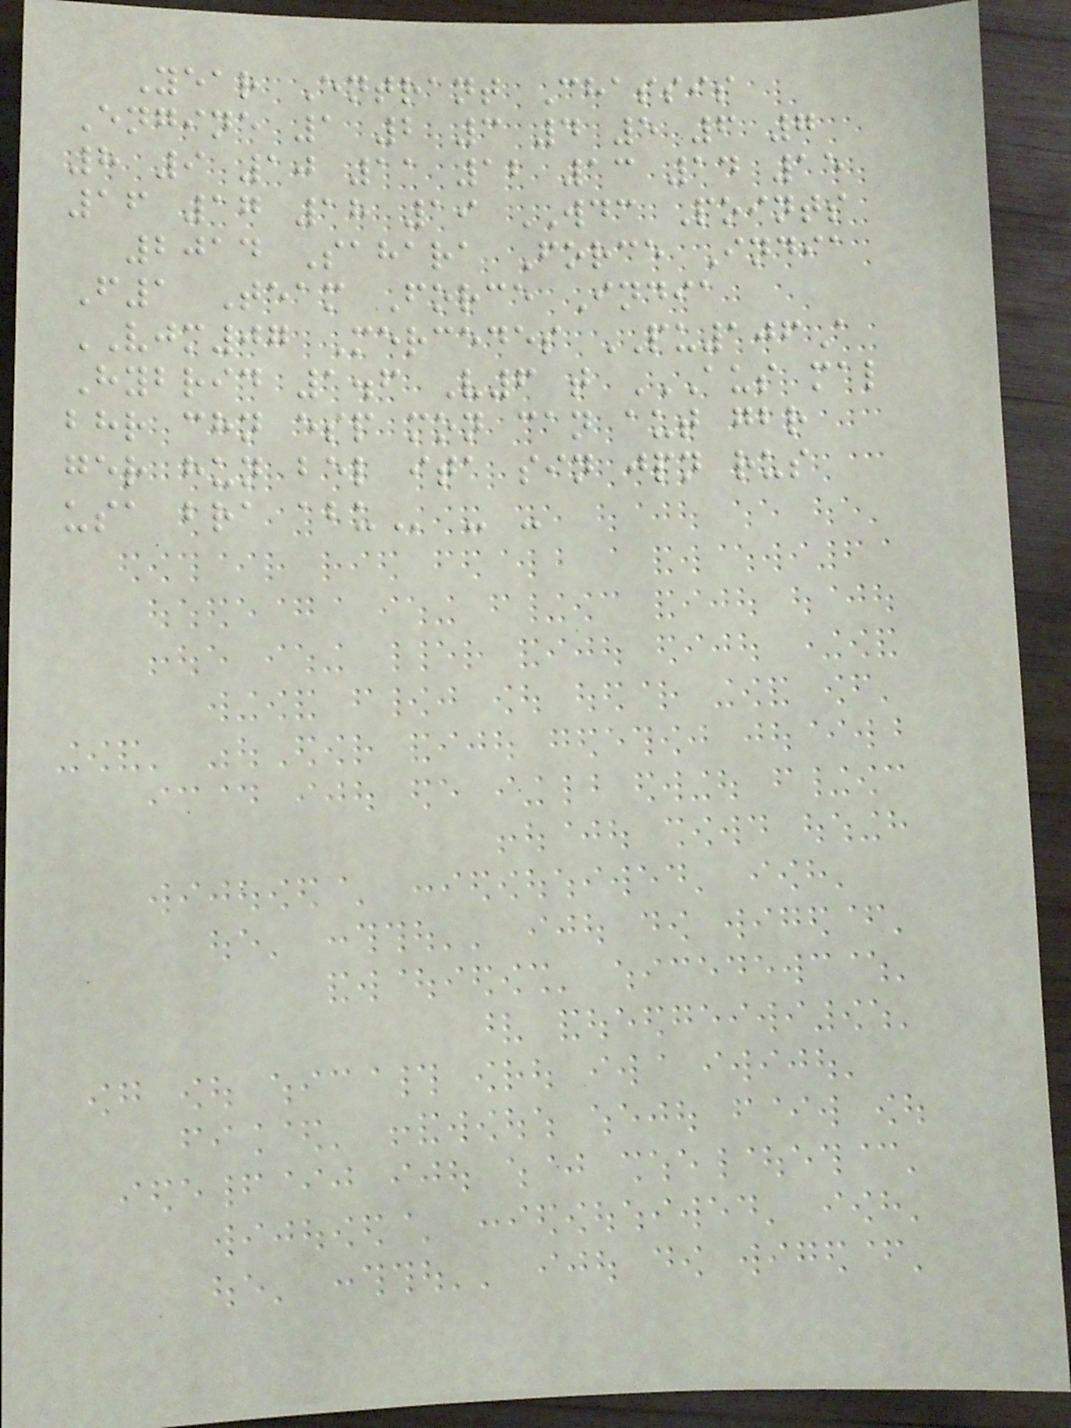Year Entrant Chassis
Engine 1 2 3 4 5 6 7
8 9 10 11 12 13 14 15
16 17 18 19 WDC Points
2014 Sahara Force India
F1 Team Force India
VJM07 Mercedes PU106A
Hybrid 1.6 V6 t AUS MAL
BHR CHN ESP MON CAN AUT GBR
GER HUN BEL ITA SIN JPN RUS
USA BRA ABU - -
